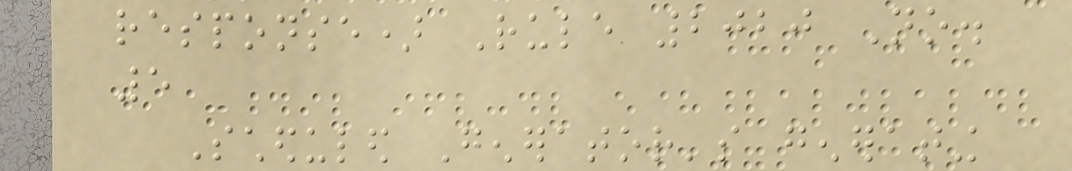response) Rule 2020 No.
5
Scheduled Generator's generating
